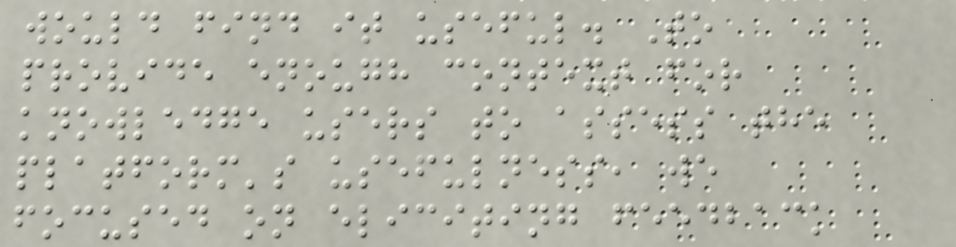would find it useful. To
provide enough context for
knowledge users to assess the
platform's usefulness, we
focused on eliciting feedback
